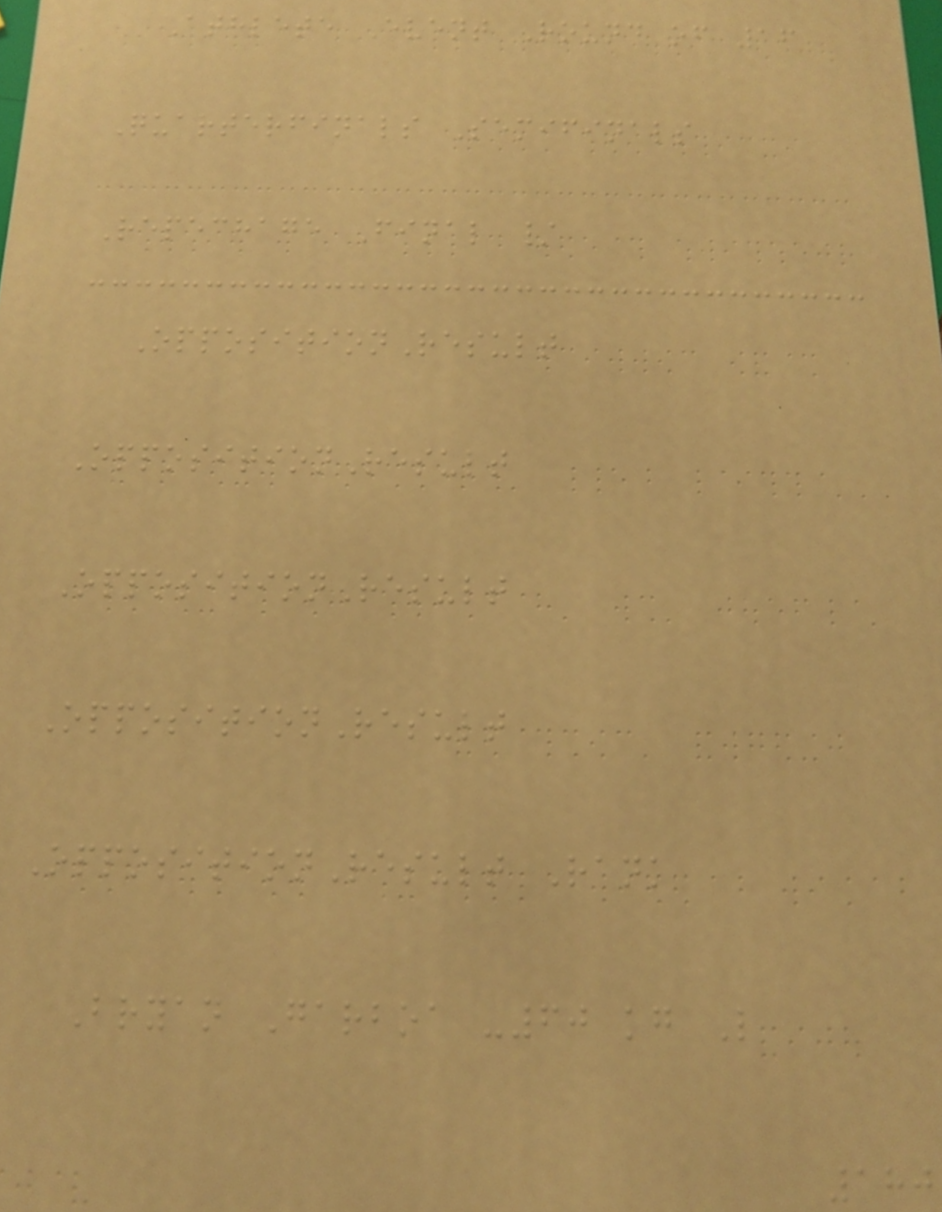Athlete Event Round of 16
Quarterfinals Semifinals
Repechage Final /
OppositionResult
OppositionResult
OppositionResult
OppositionResult
OppositionResult Rank
Bryan Garboa -60 kg L
180
